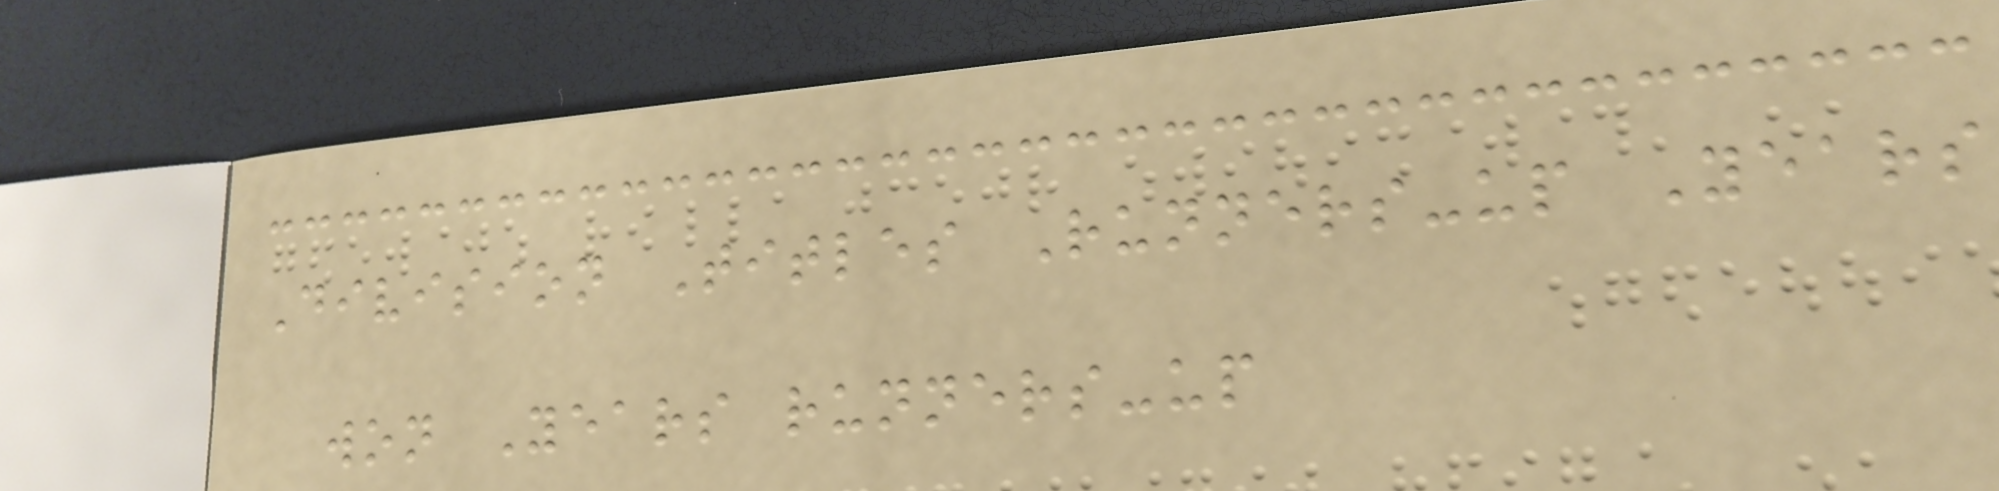Division Titles Runners-up Years
won Years runners-up
